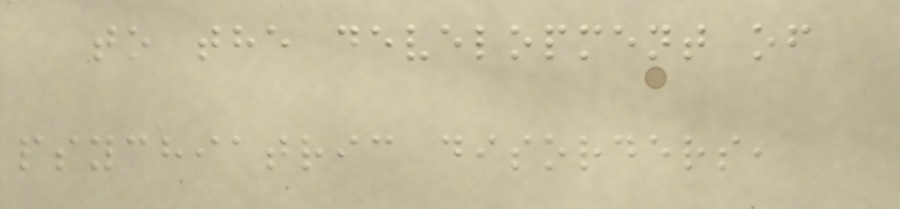to the development of
psychiatric disorders,
